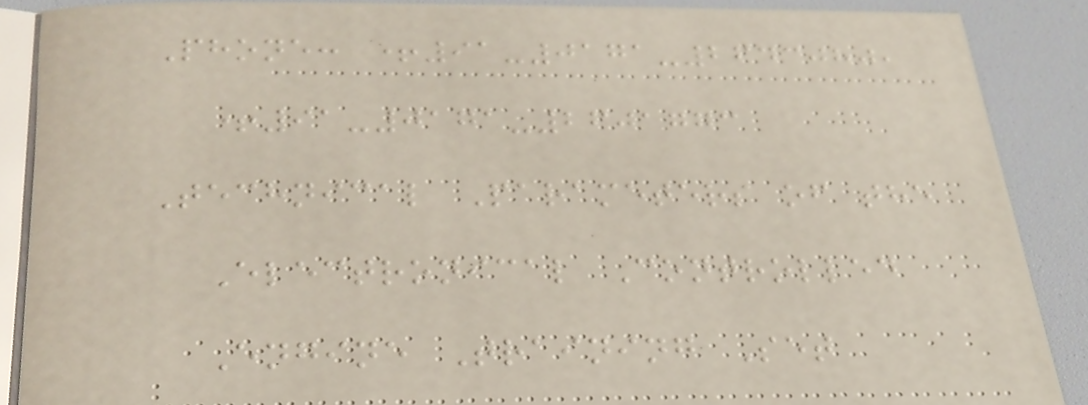Phone: +91-0171-2643080,
+91-0171-2601773
Technical Parameters of the
Electronical Controlled
Engine Training Set
